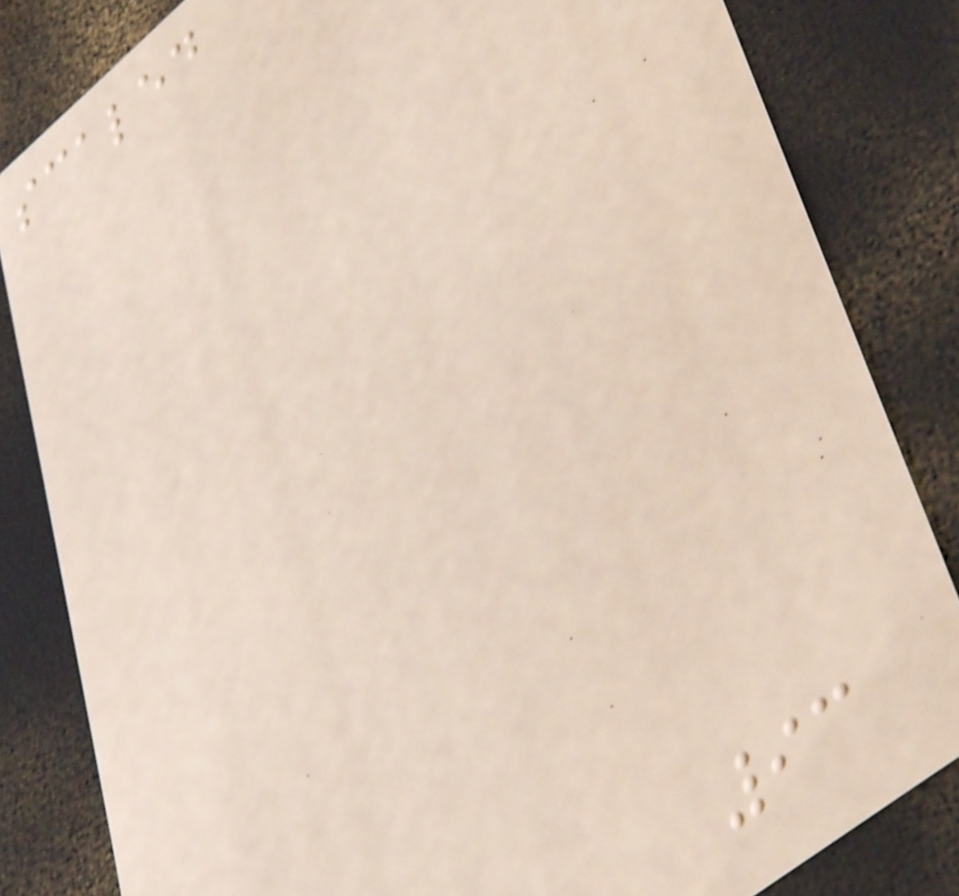scaled
93
